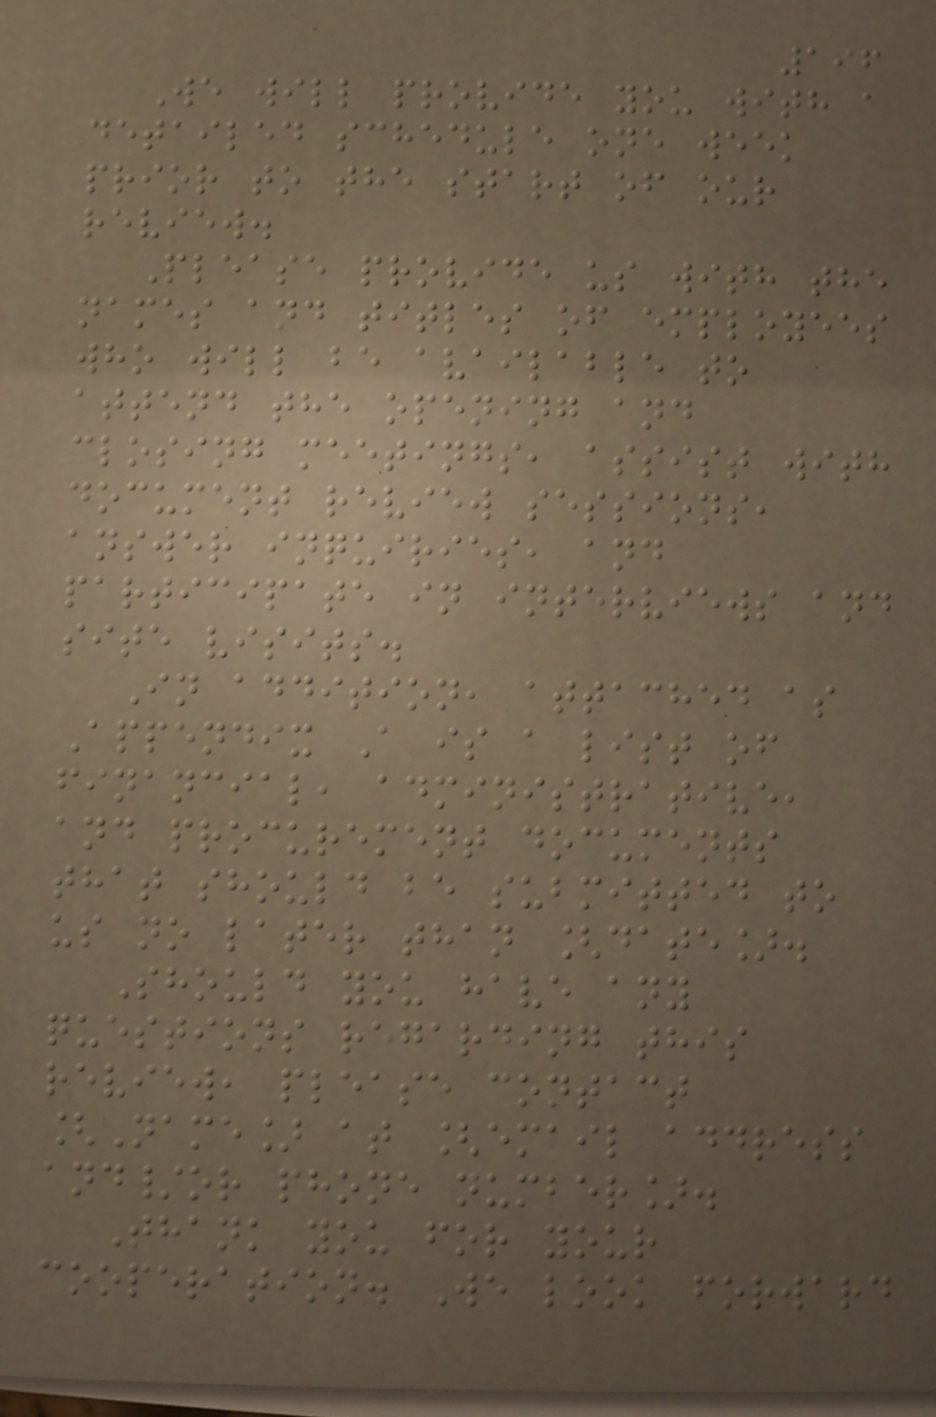196
We will provide you with a
detailed schedule one week
prior to the start of our
review.
Please provide us with the
names and titles of employees
who will be available to
attend the opening and
closing meetings, assist with
document review sessions,
answer inquiries, and
participate in interviews and
site visits.
In addition, attached as
Appendix A is a list of
financial, administrative,
and procurement documents
that should be submitted to
us no later than [date].
Should you have any
questions regarding this
review, please contact
[Name] at [email address
and/or phone number].
Thank you for your
cooperation. We look forward
